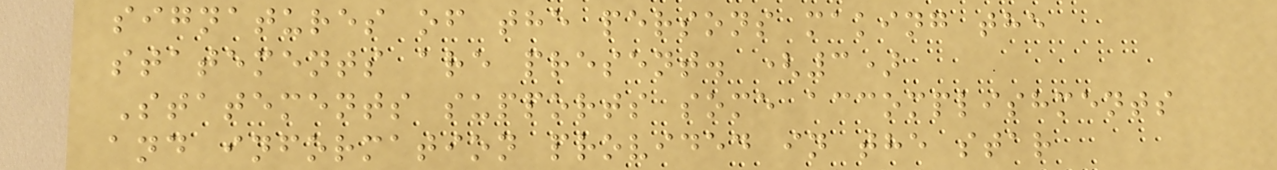signatures of the persons making the
statements are present. (3)
Statements supports some accomplishments
and information provided in the star
